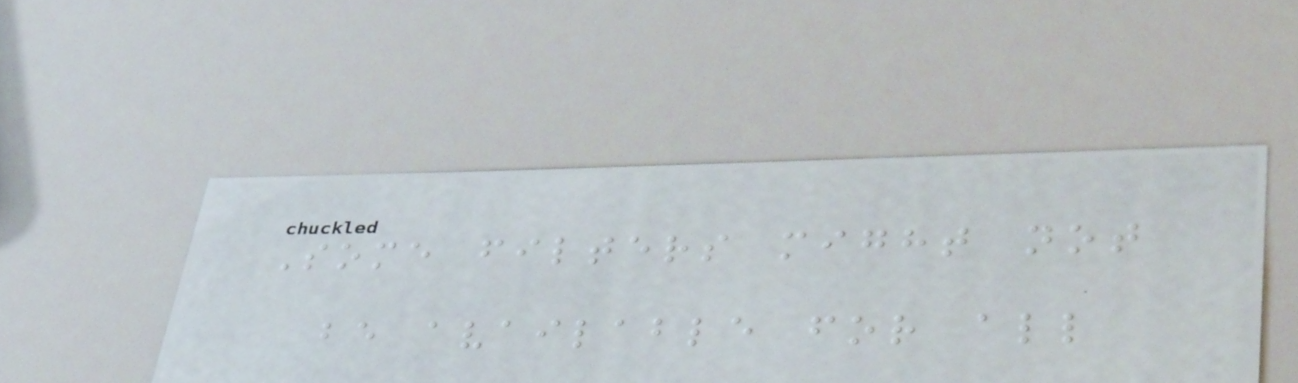Some filters might not
be available for all
